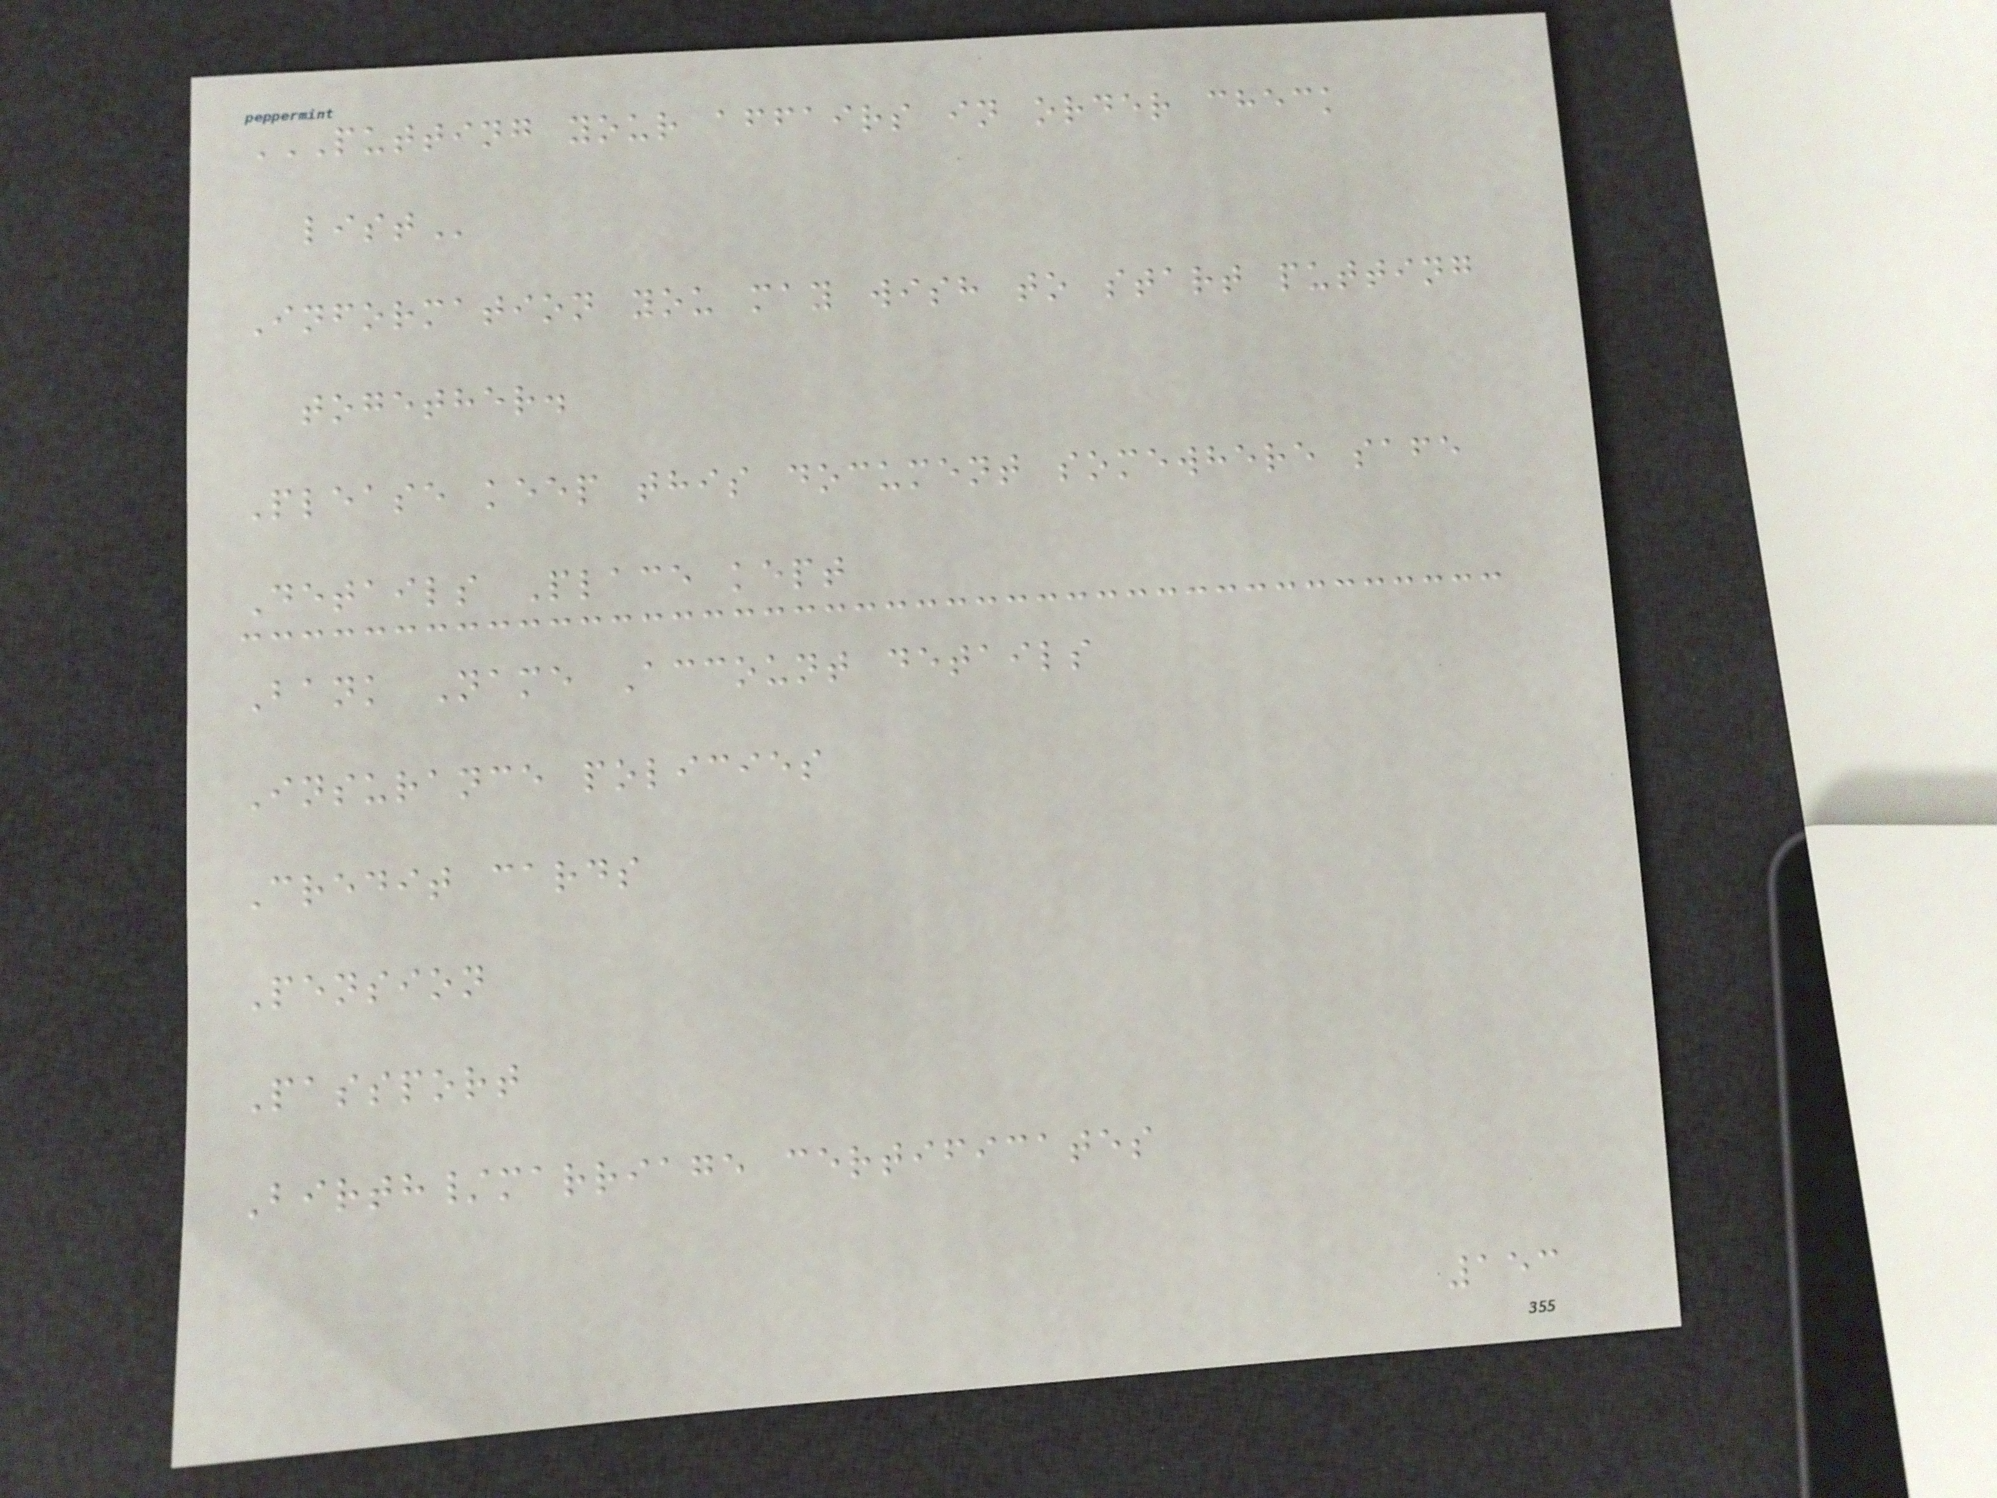PUTTING YOUR AFFAIRS IN ORDER CHECK
LIST
Information you may wish to start putting
together.
Please keep this document somewhere safe
Details Place kept
Bank Name Account details
Insurance policies
Credit cards
Pension
Passport
Birth/marriage certificates
153
